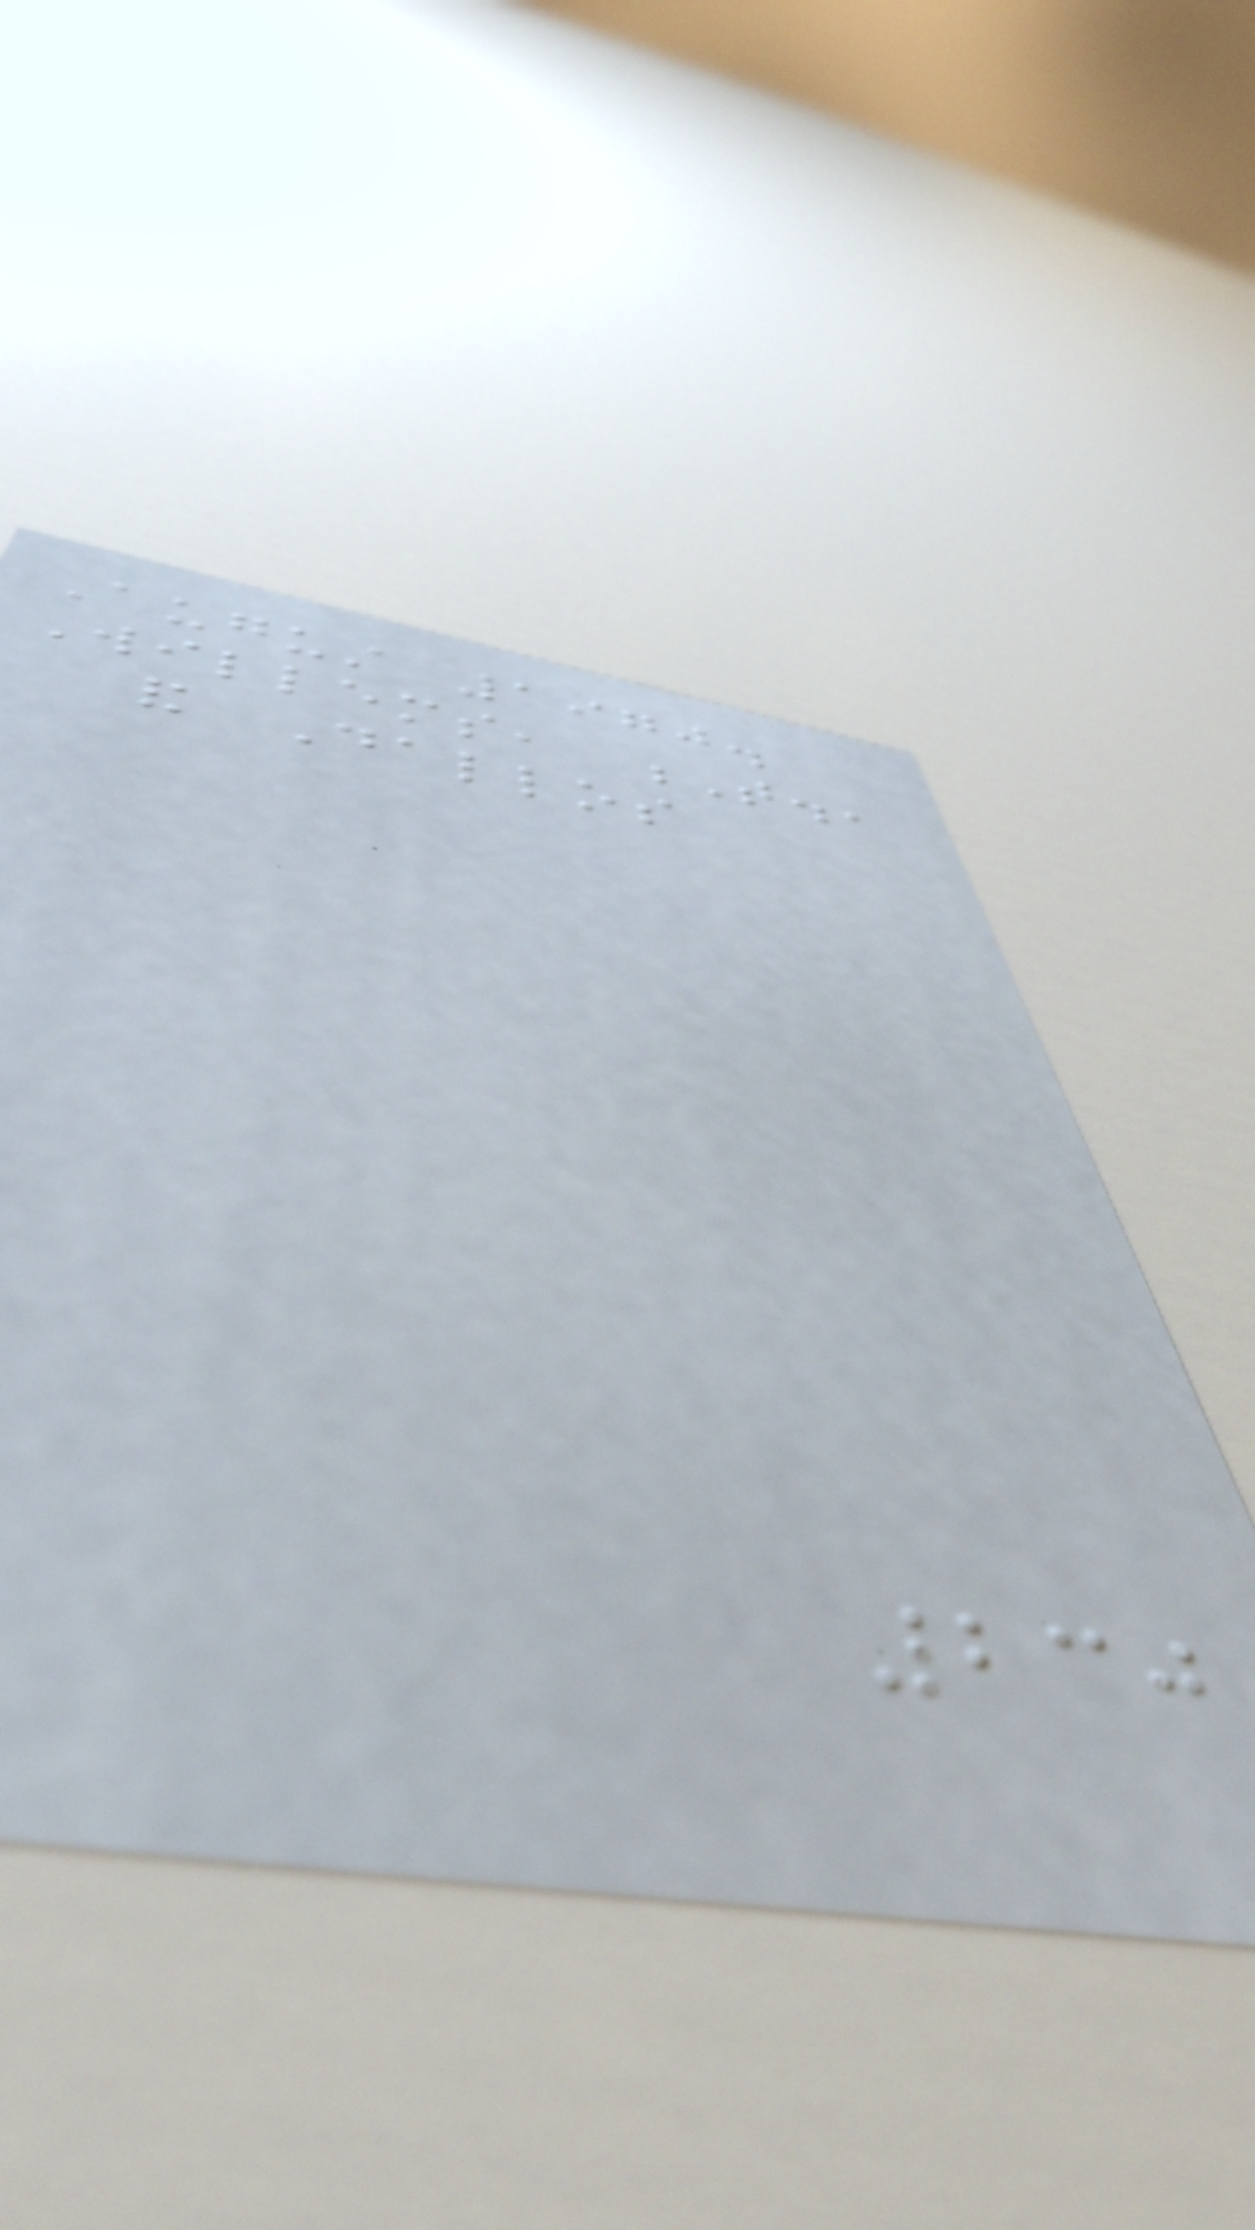August 1970.
Willems, T.,
and Dallos
230
